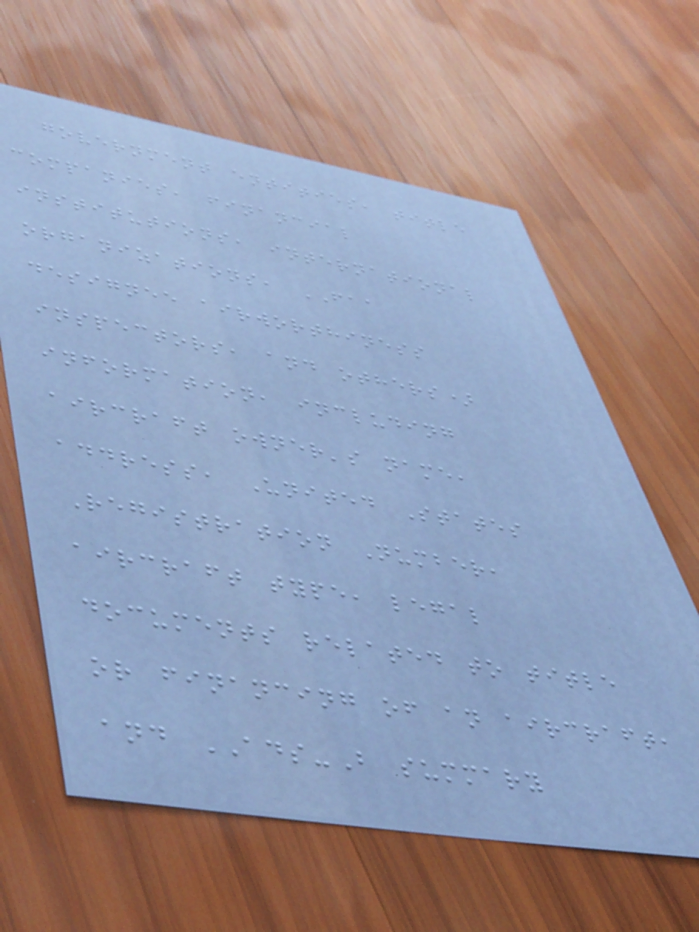government entities, title
companies, financial
institutions, international
organizations, FAA
designee airworthiness
inspectors, and others)
information, including
aircraft owner's name,
address, United States
Registration Number,
aircraft type, legal
documents related to title
or financing of an aircraft,
and ADS-B summary
